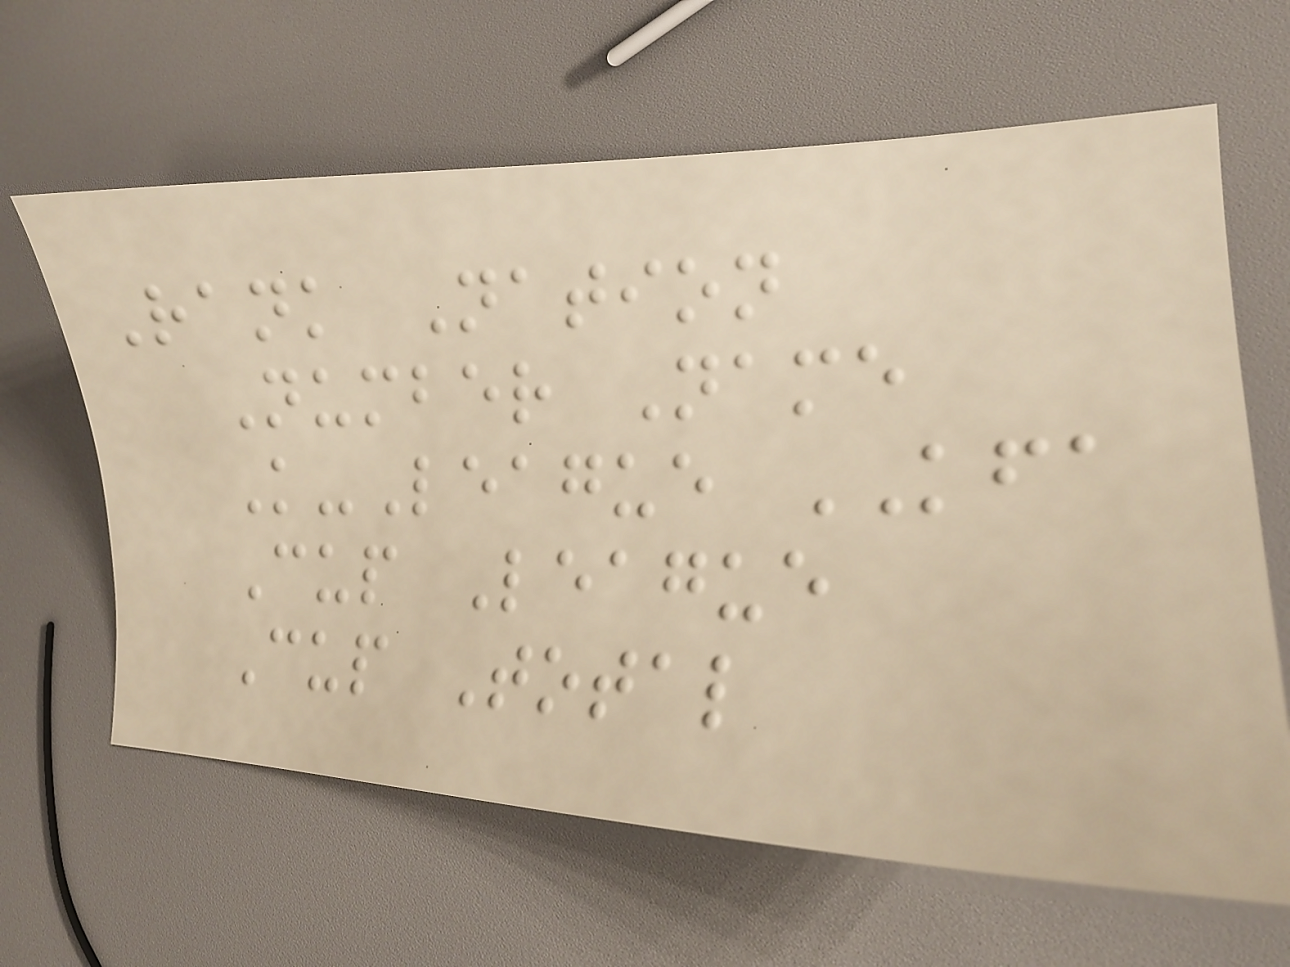Rank Nation
Number Name
K-League KFA
Cup League
Cup Total
